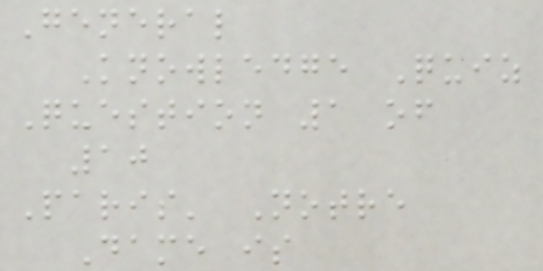General
Knowledge Quiz
Question 1 of
10
Paris' Notre
Dame is
